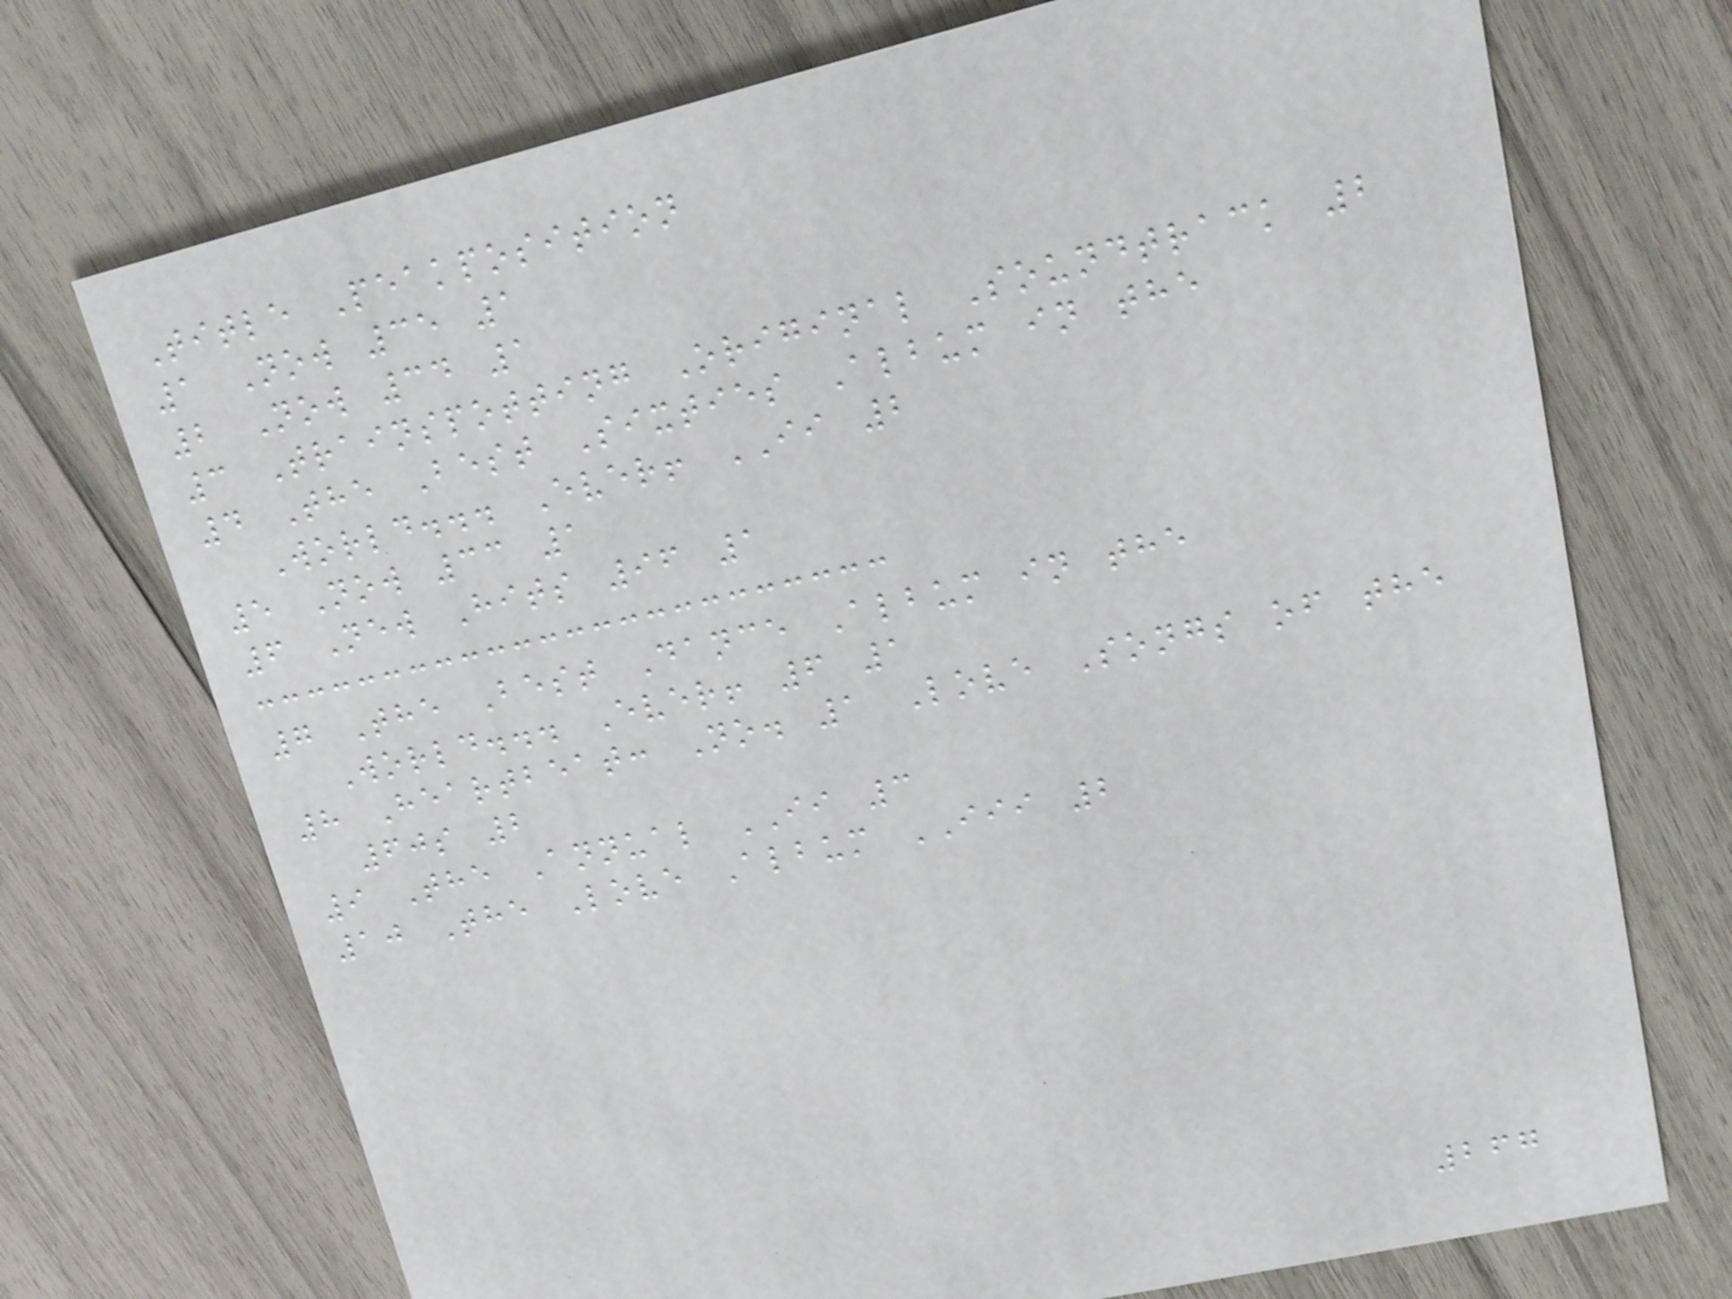Title Peakposition
1 Now 35 1
2 Now 34 1
3 Trainspotting Original Soundtrack 2
4 The Best Sixties Album in the
World... Ever! II 2
5 Now 33 1
6 New Hits 96 1
7 The Best Dance Album in the
World... Ever! 6 1
8 Heartbeat: No. 1 Love Songs of the
60s 2
9 The Annual II 3
10 The Love Album III 2
267
